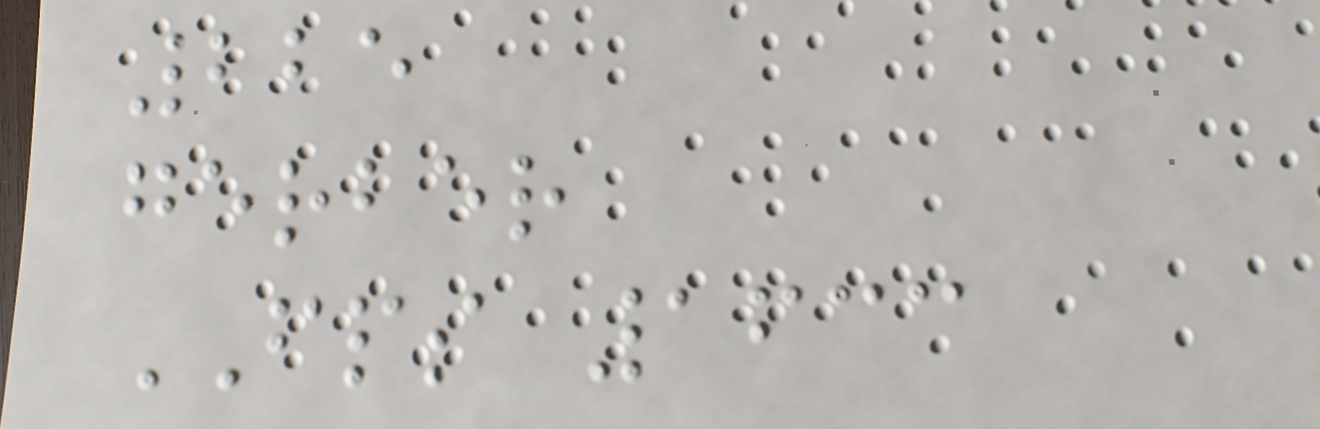225
gerber
FPS 1633
